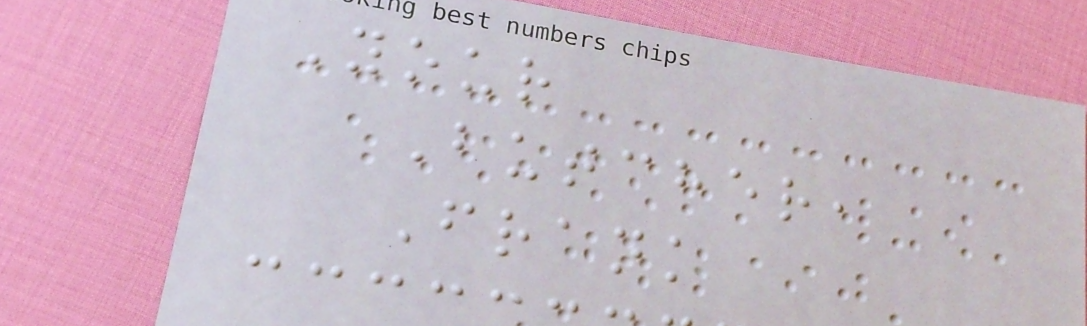Your
Butcher,
Frank
